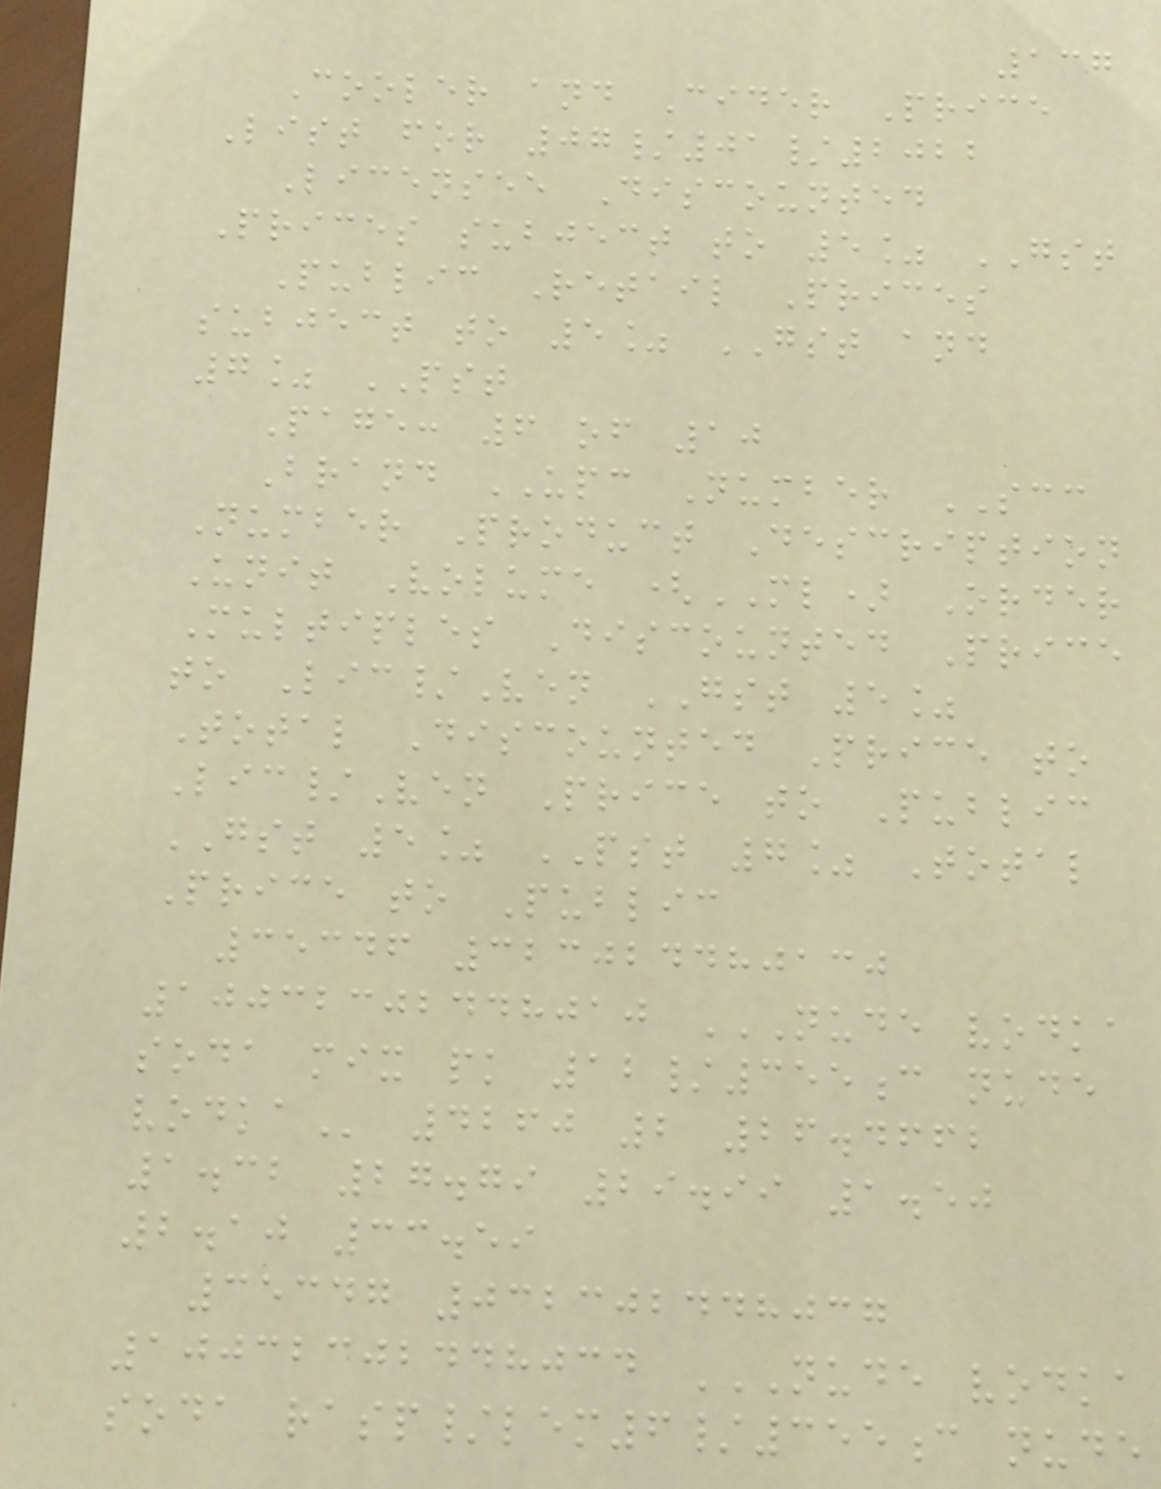137
Cooler and Cider Price
List for 07/01/2022
Licensee Discounted
Prices subject to 5% GST
Public Retail Prices
subject to 5% GST and
7% PST
Page: 6 of 10
Brand UPC Number SCC
Number Product Description
Unit Volume (ML) Order
Multiples Discounted Price
to Lic/Ven GST 5%
Total Discounted Price to
Lic/Ven Price to Public
GST 5% PST 7% Total
Price to Public
35346 323024480130
10032302448010 NUDE VODKA
SODA MIX PK 12/355C NUDE
VODKA 4260 2 26.4662
1.32 27.79 29.99 1.50
2.10 33.59
35347 032302448037
10032302448034 NUDE VODKA
SODA RASP/LEM6/355C NUDE
